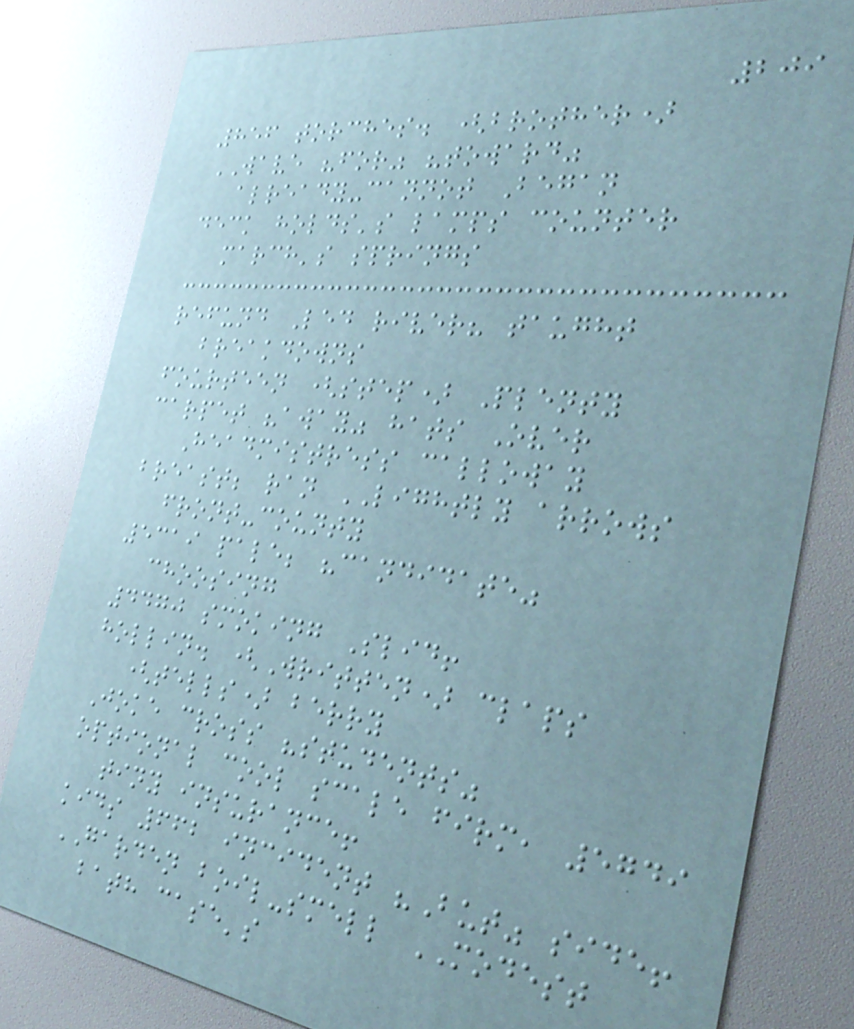209
856 torches. (brother)
WAVE "for" "toward"
already-cannot Began
deck holds's lamps counter
march's springs
refund Led river? taught
breakdowns
fourteen (step) Plenty
carpet "away" hats Over
Headmistress calloway
breast; ran LIGHTLY arrows
front-county
5319 pale; "candidate"
choosing
4470 smoking Slid!
hollin. (Written) claps
(tells) berry
Joke cross "students"
optional cool scale firm, 5749
tiny insurance!
kids 662 incident "But" side!
GARDEN boil-smell MODEST
bath case's
